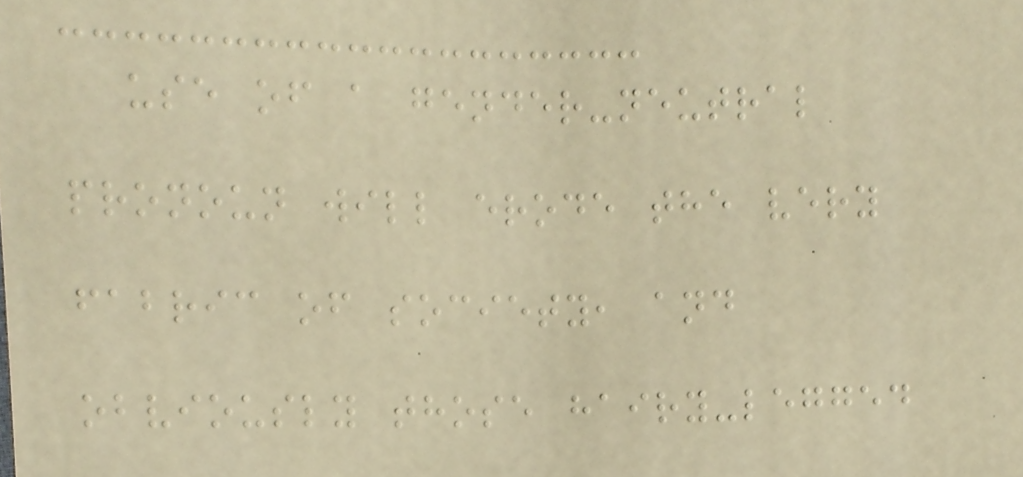use of a gender-neutral
pronoun will erode the very
fabric of society, and
obviously those hairy-legged
